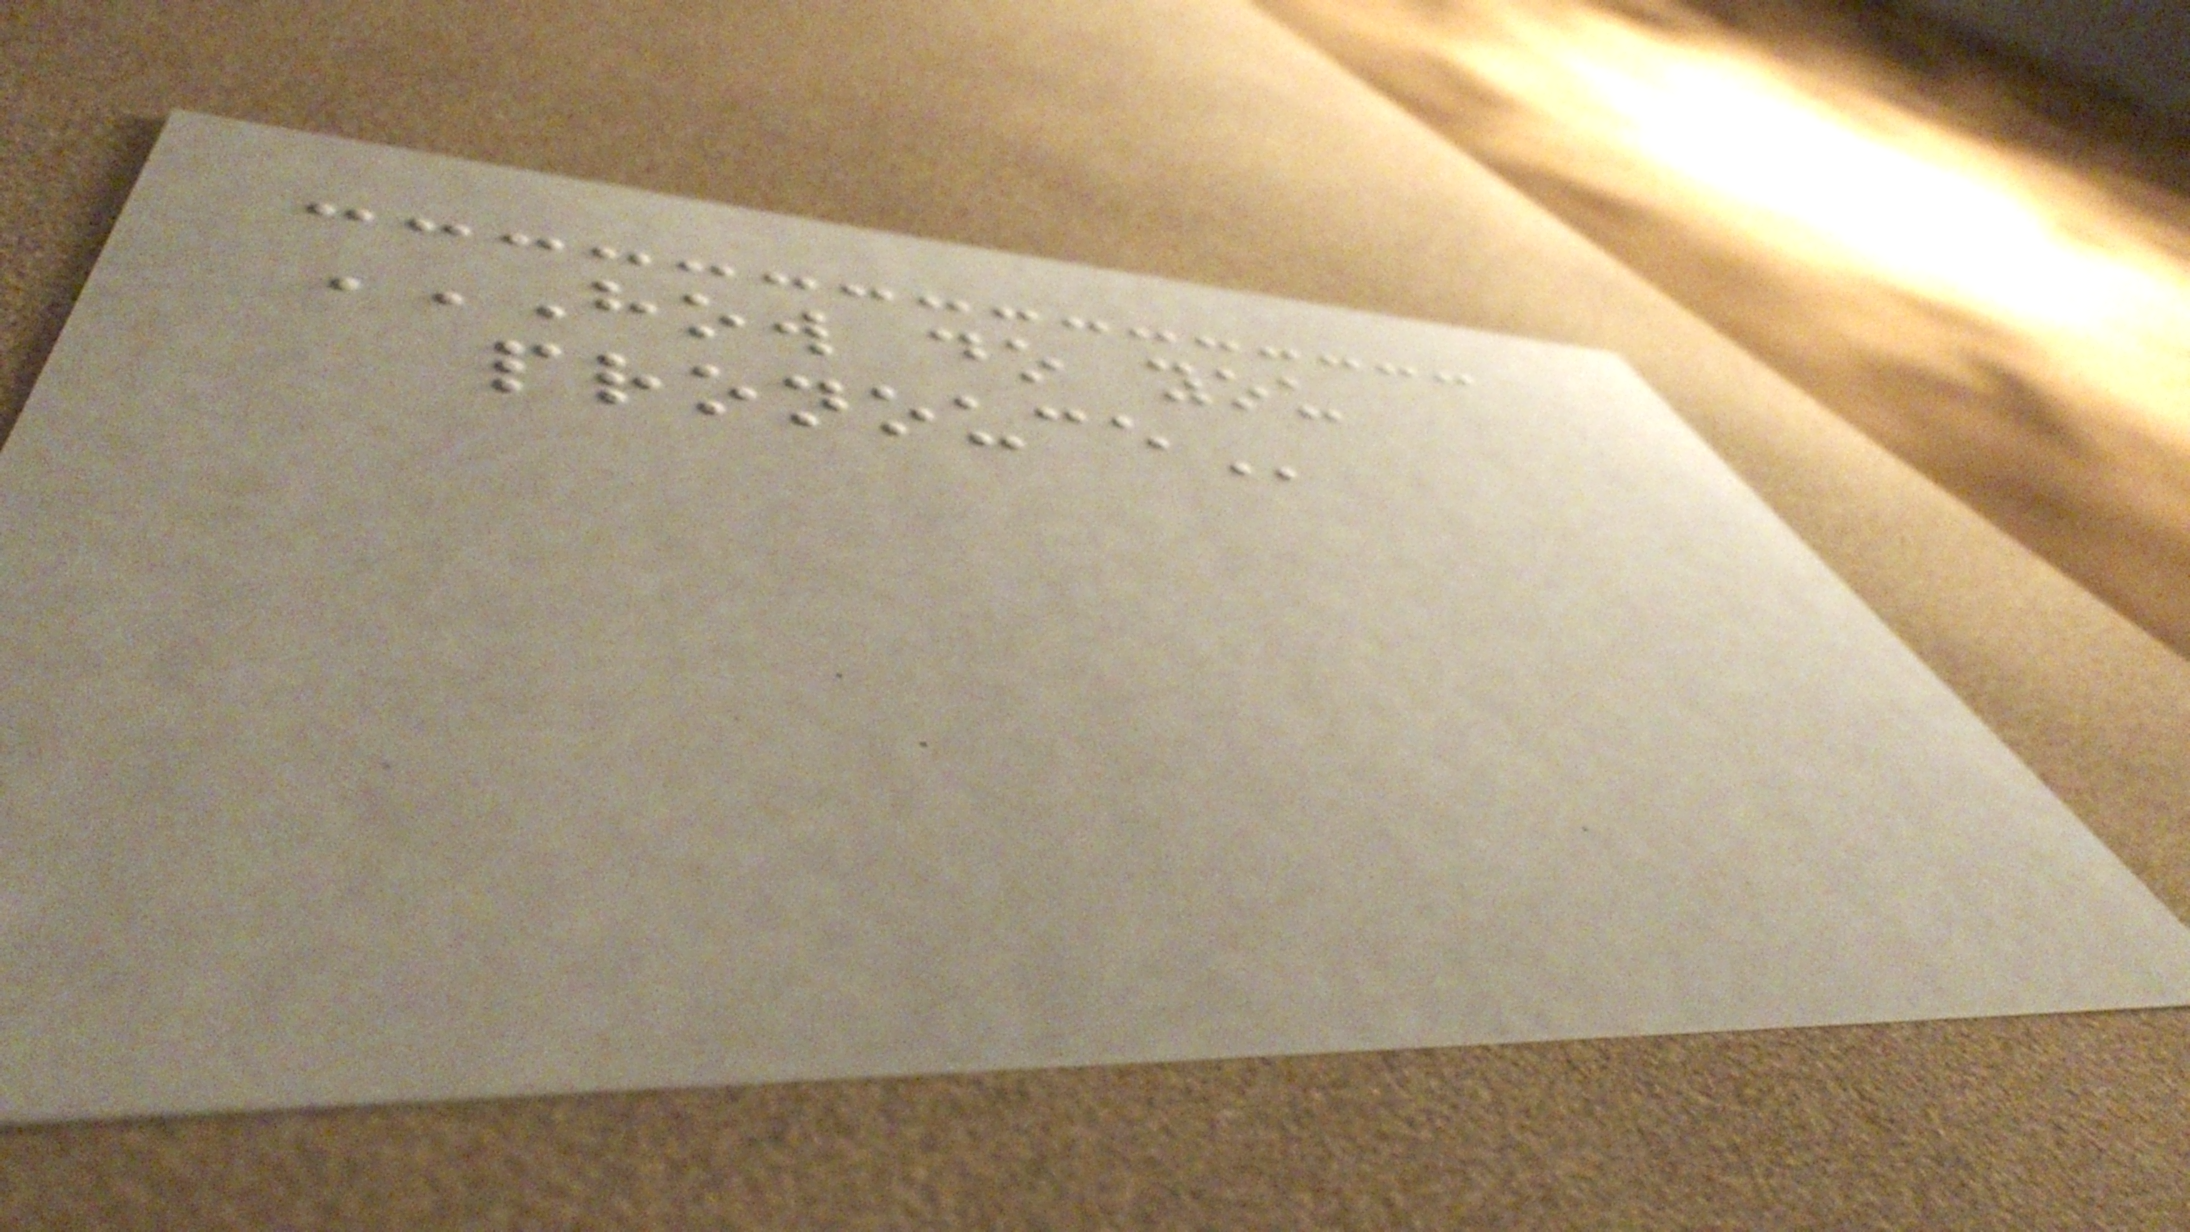HOW DO YOU
PRONOUCE
